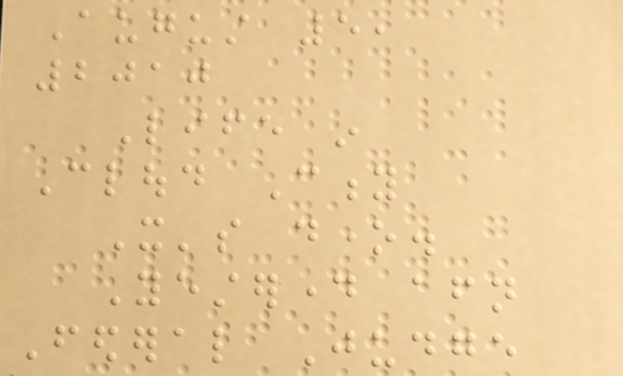August 5,
2010
Life in
Cloud City
It's done.
Yesterday afternoon
Federal Judge
